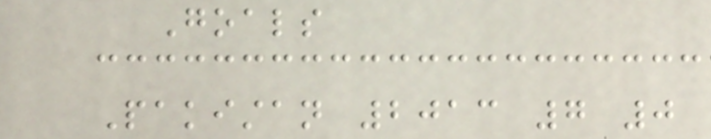Goals
Pakistan 2013 7 0
